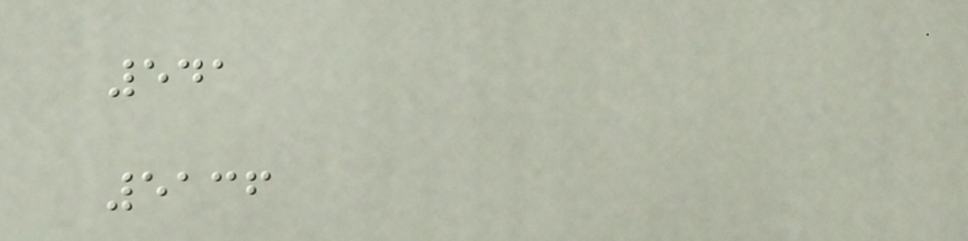541
5136
